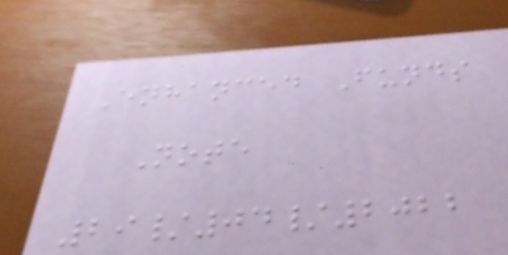Enhanced Funds
Note
29/04/2022
